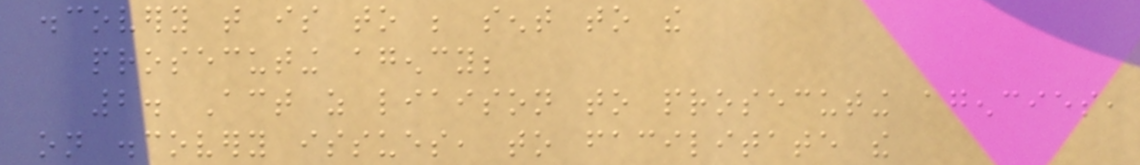discovery that is to be sent to the
prosecuting agency;
2. Act as liaison to prosecuting agencies,
on discovery issues, to facilitate the
